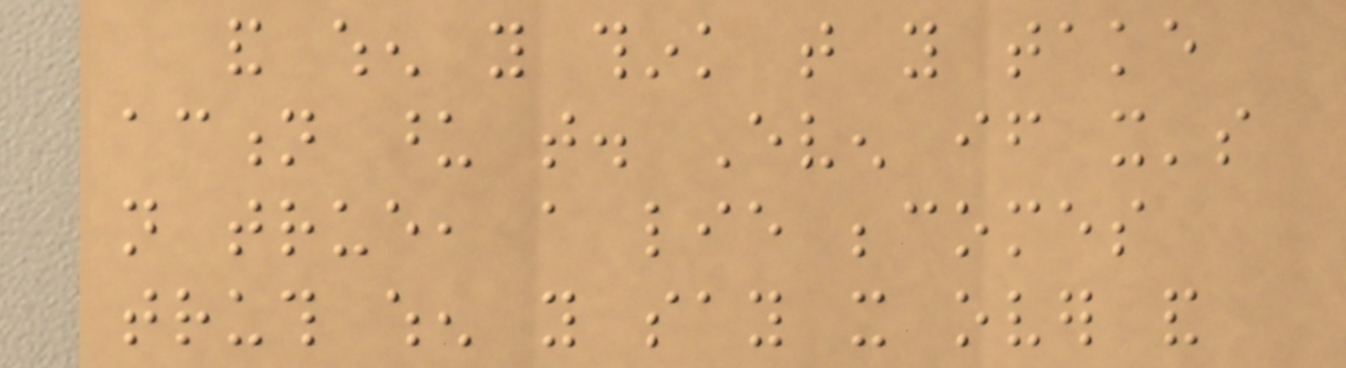and when you think that you take
action upon that. Even if it's
not true, a lie becomes
truth when you say it over and
